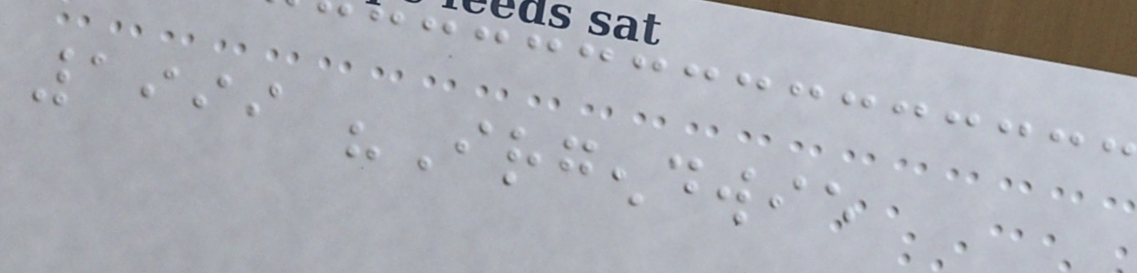1999 "Irgendwie
